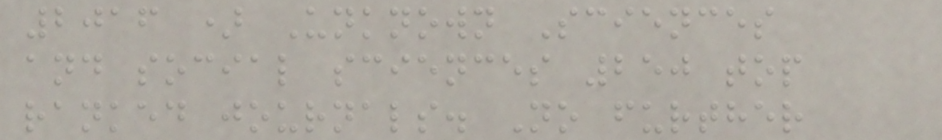2016 ) Unknown Sciences
and social sciences 250 top
ranked journals. No further
